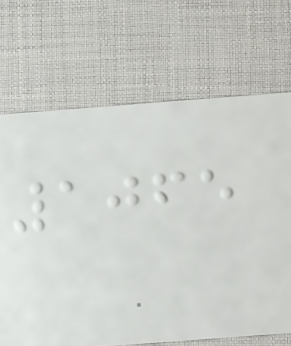1065
